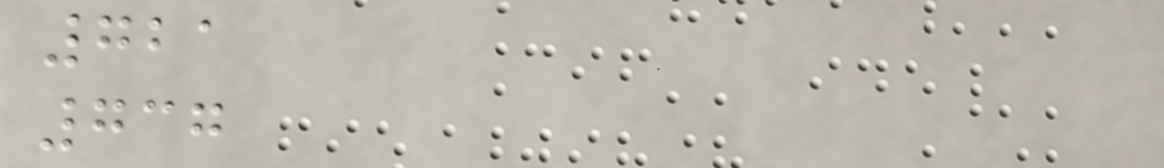721
737
